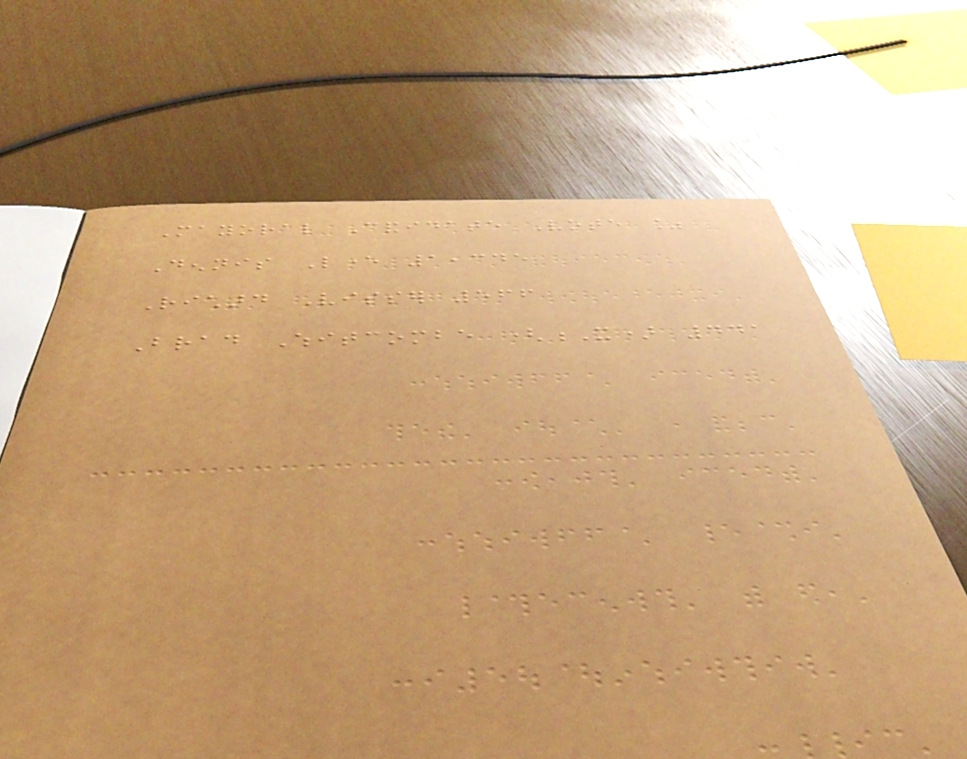Mayoral Candidate Vote %
Dennis Lever 1,345
Richard Visser 566
Brad Whitcombe (X) 441
